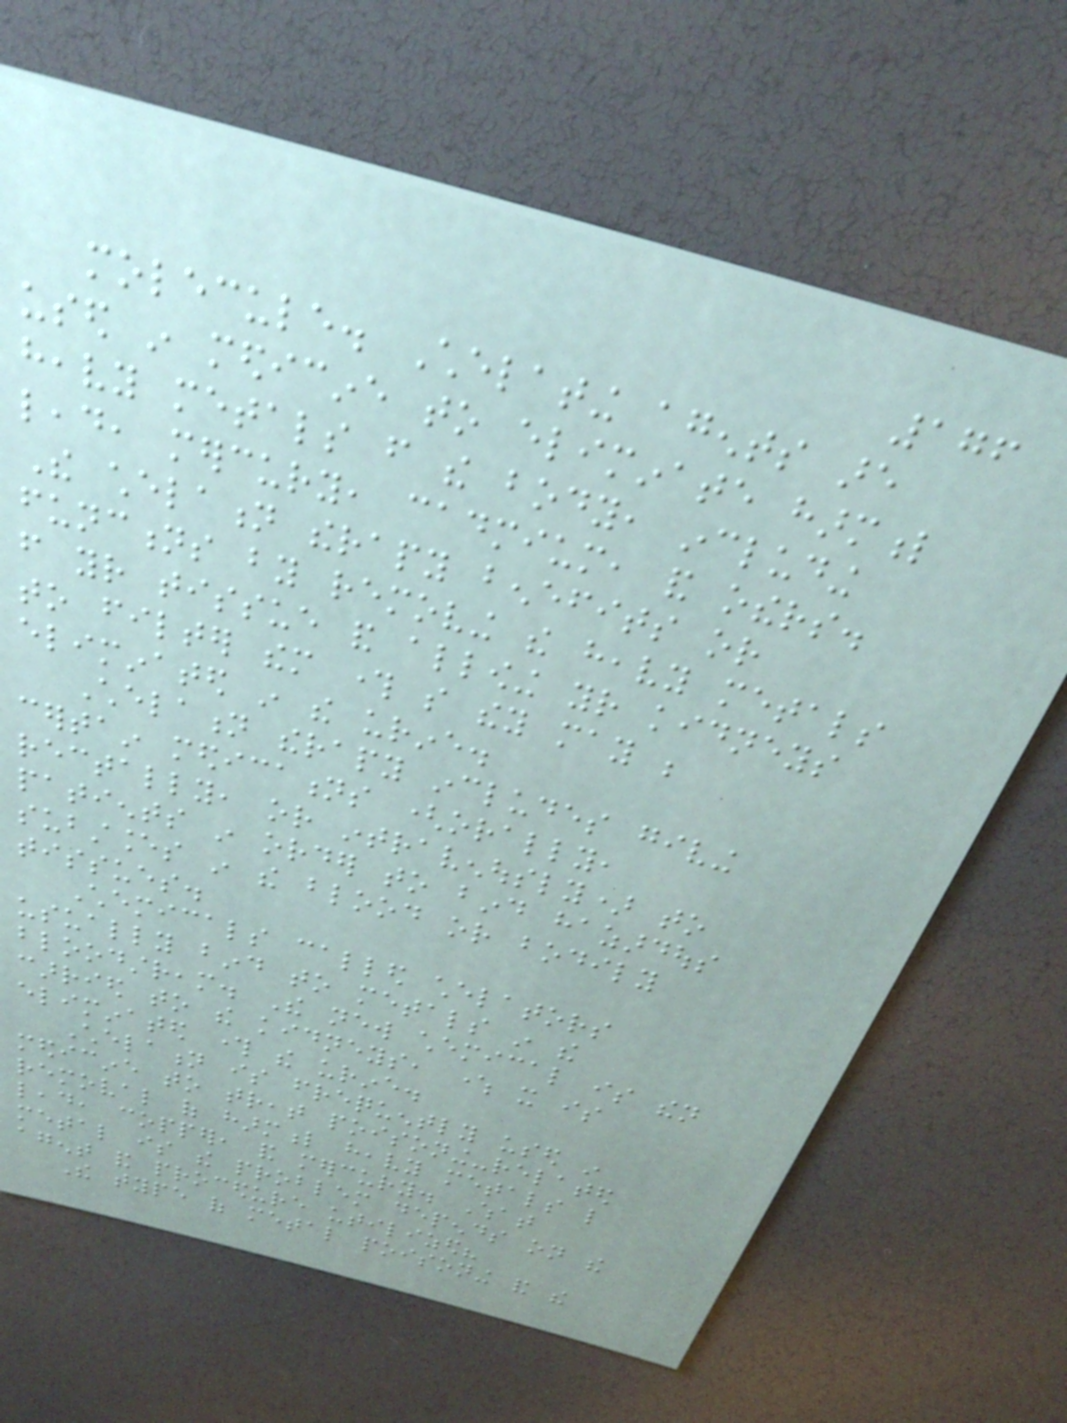176
molecule. Chelating agents are
used in medicine to eliminate harmful
heavy metals from the body, including
lead, mercury, cadmium, and others.
The chelation therapy benefits or
functions by removing the heavy metals
from your tissue and allowing your kidneys
to filter them through so they may be
eliminated in the urine.
Chelation therapy includes giving
certain medications (orally,
rectally, or intravenously) to
patients in order to bind hazardous
substances in the blood or bodily
tissues.
Chemicals called chelators
usually bind to metals in the
bloodstream. The new chemical is then
carried to the kidneys, where it is
eliminated through the urine.
Chelation is frequently used in
medicine to treat poisoning-related
removal of harmful heavy metals like
lead, copper, and mercury. What
metal is the problem depends on the
agent and procedure utilized?
The type of metal poisoning and the
